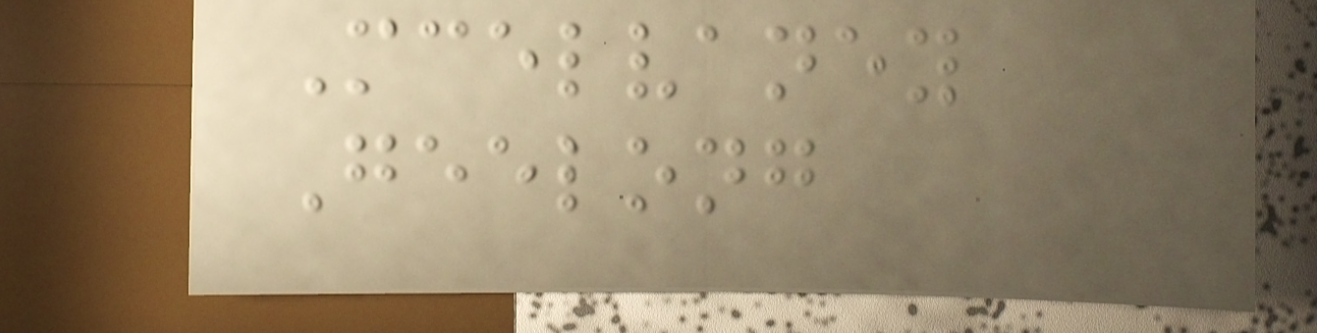Mcelvaney
Geelong
